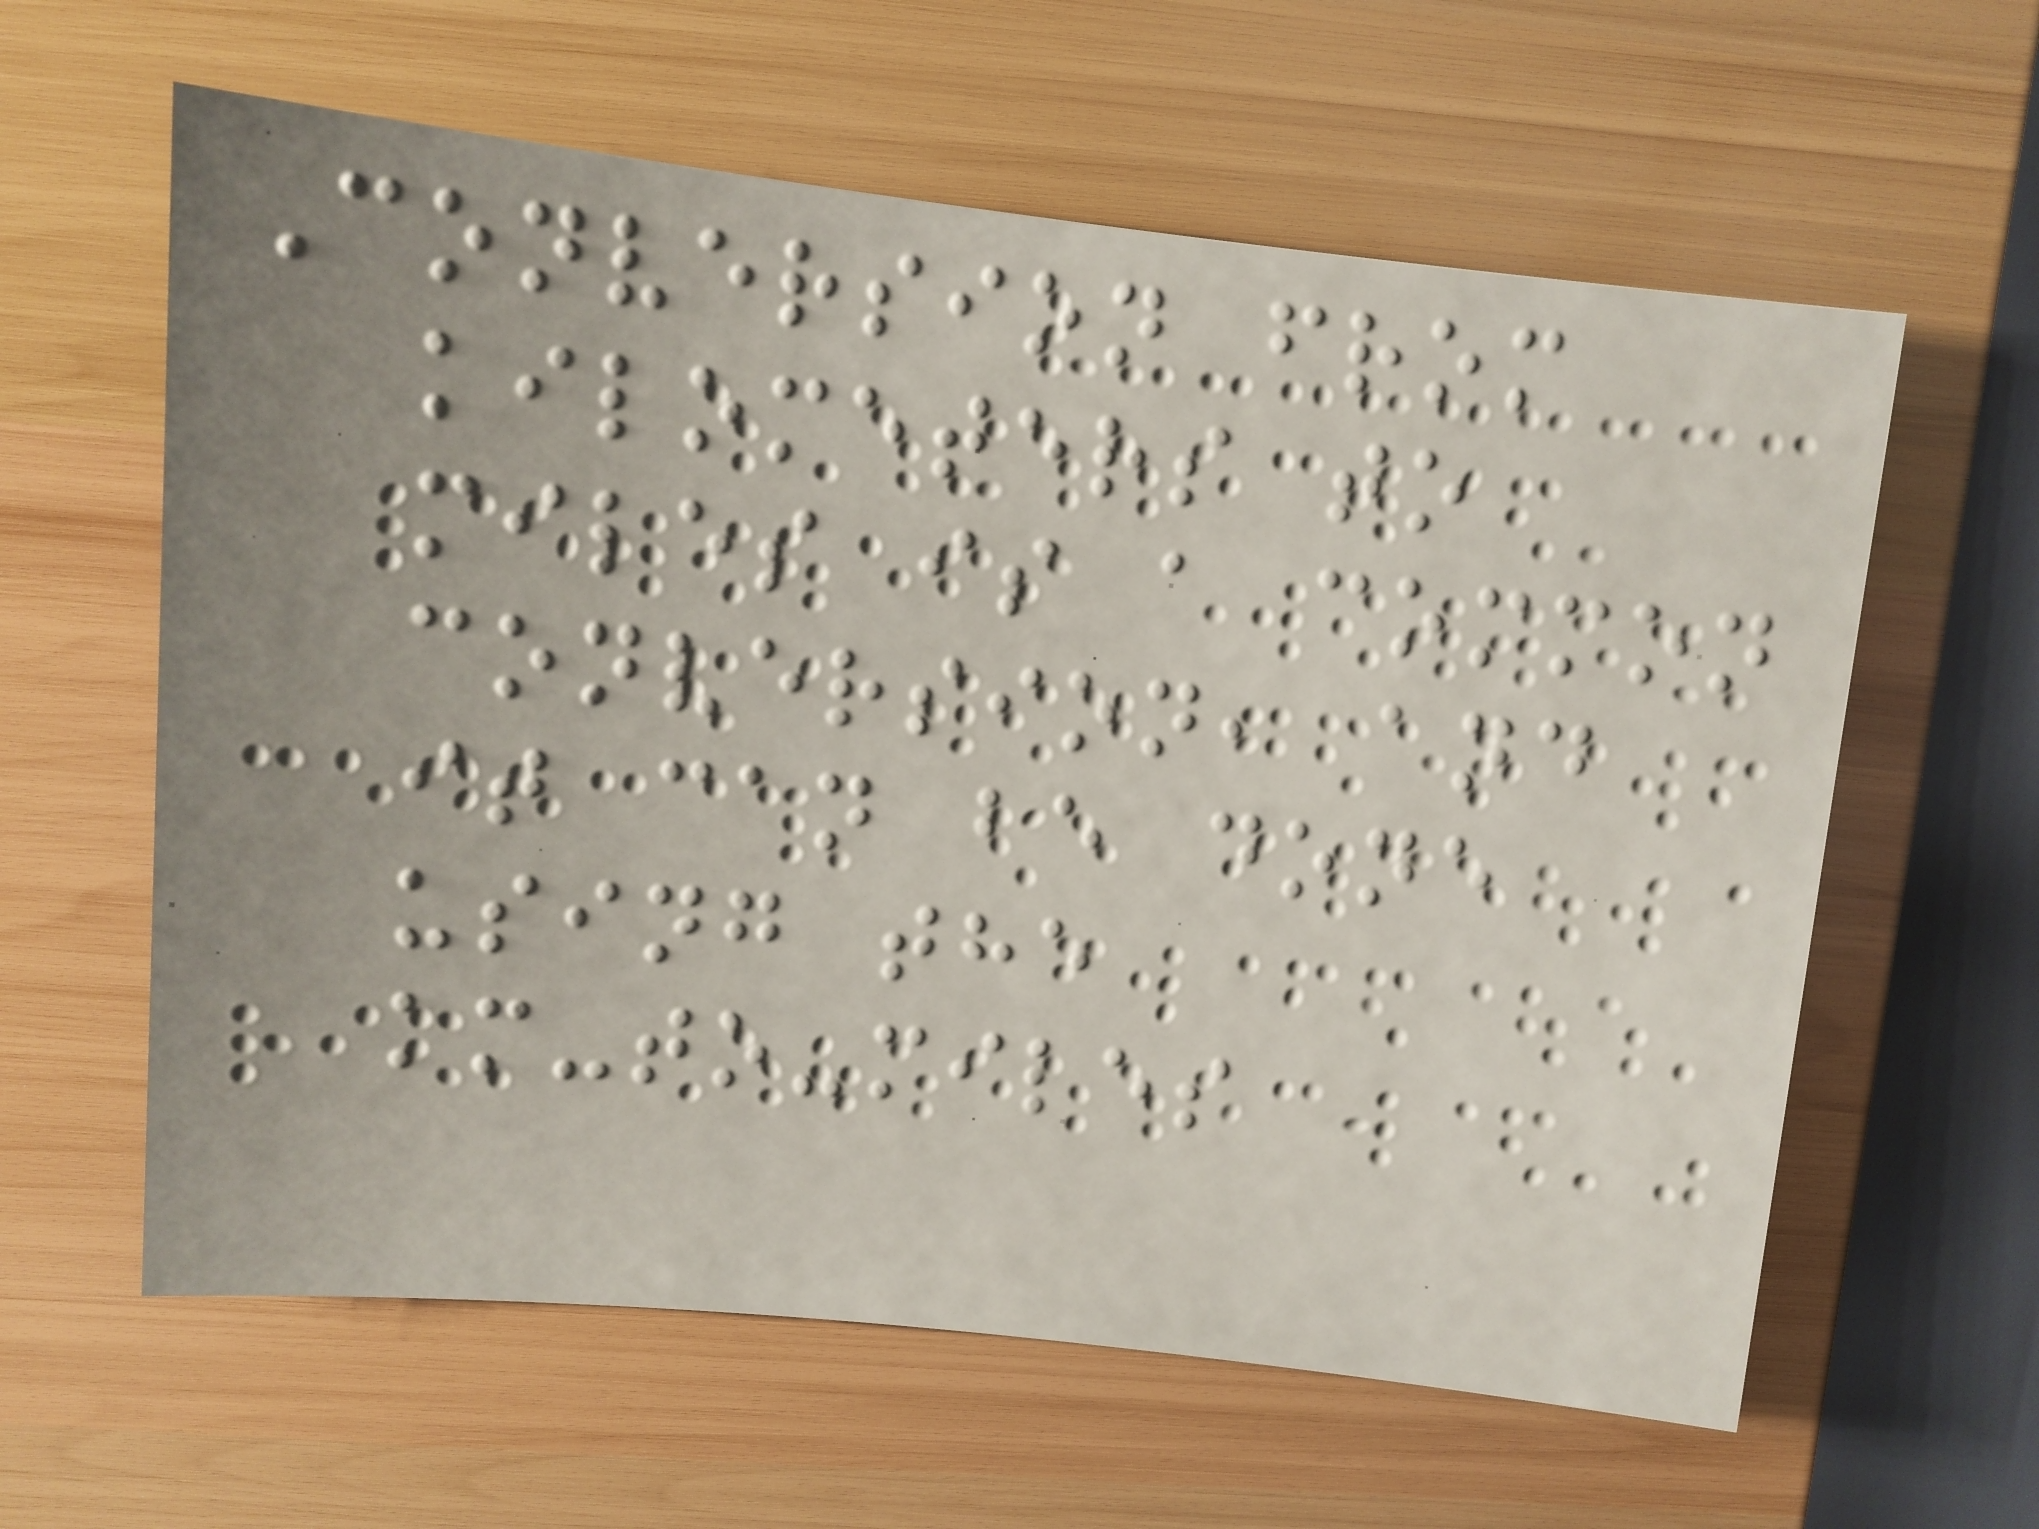Conversion from
kilometers to
miles is a common
conversion, and
it can be done
using the
km-to-miles
